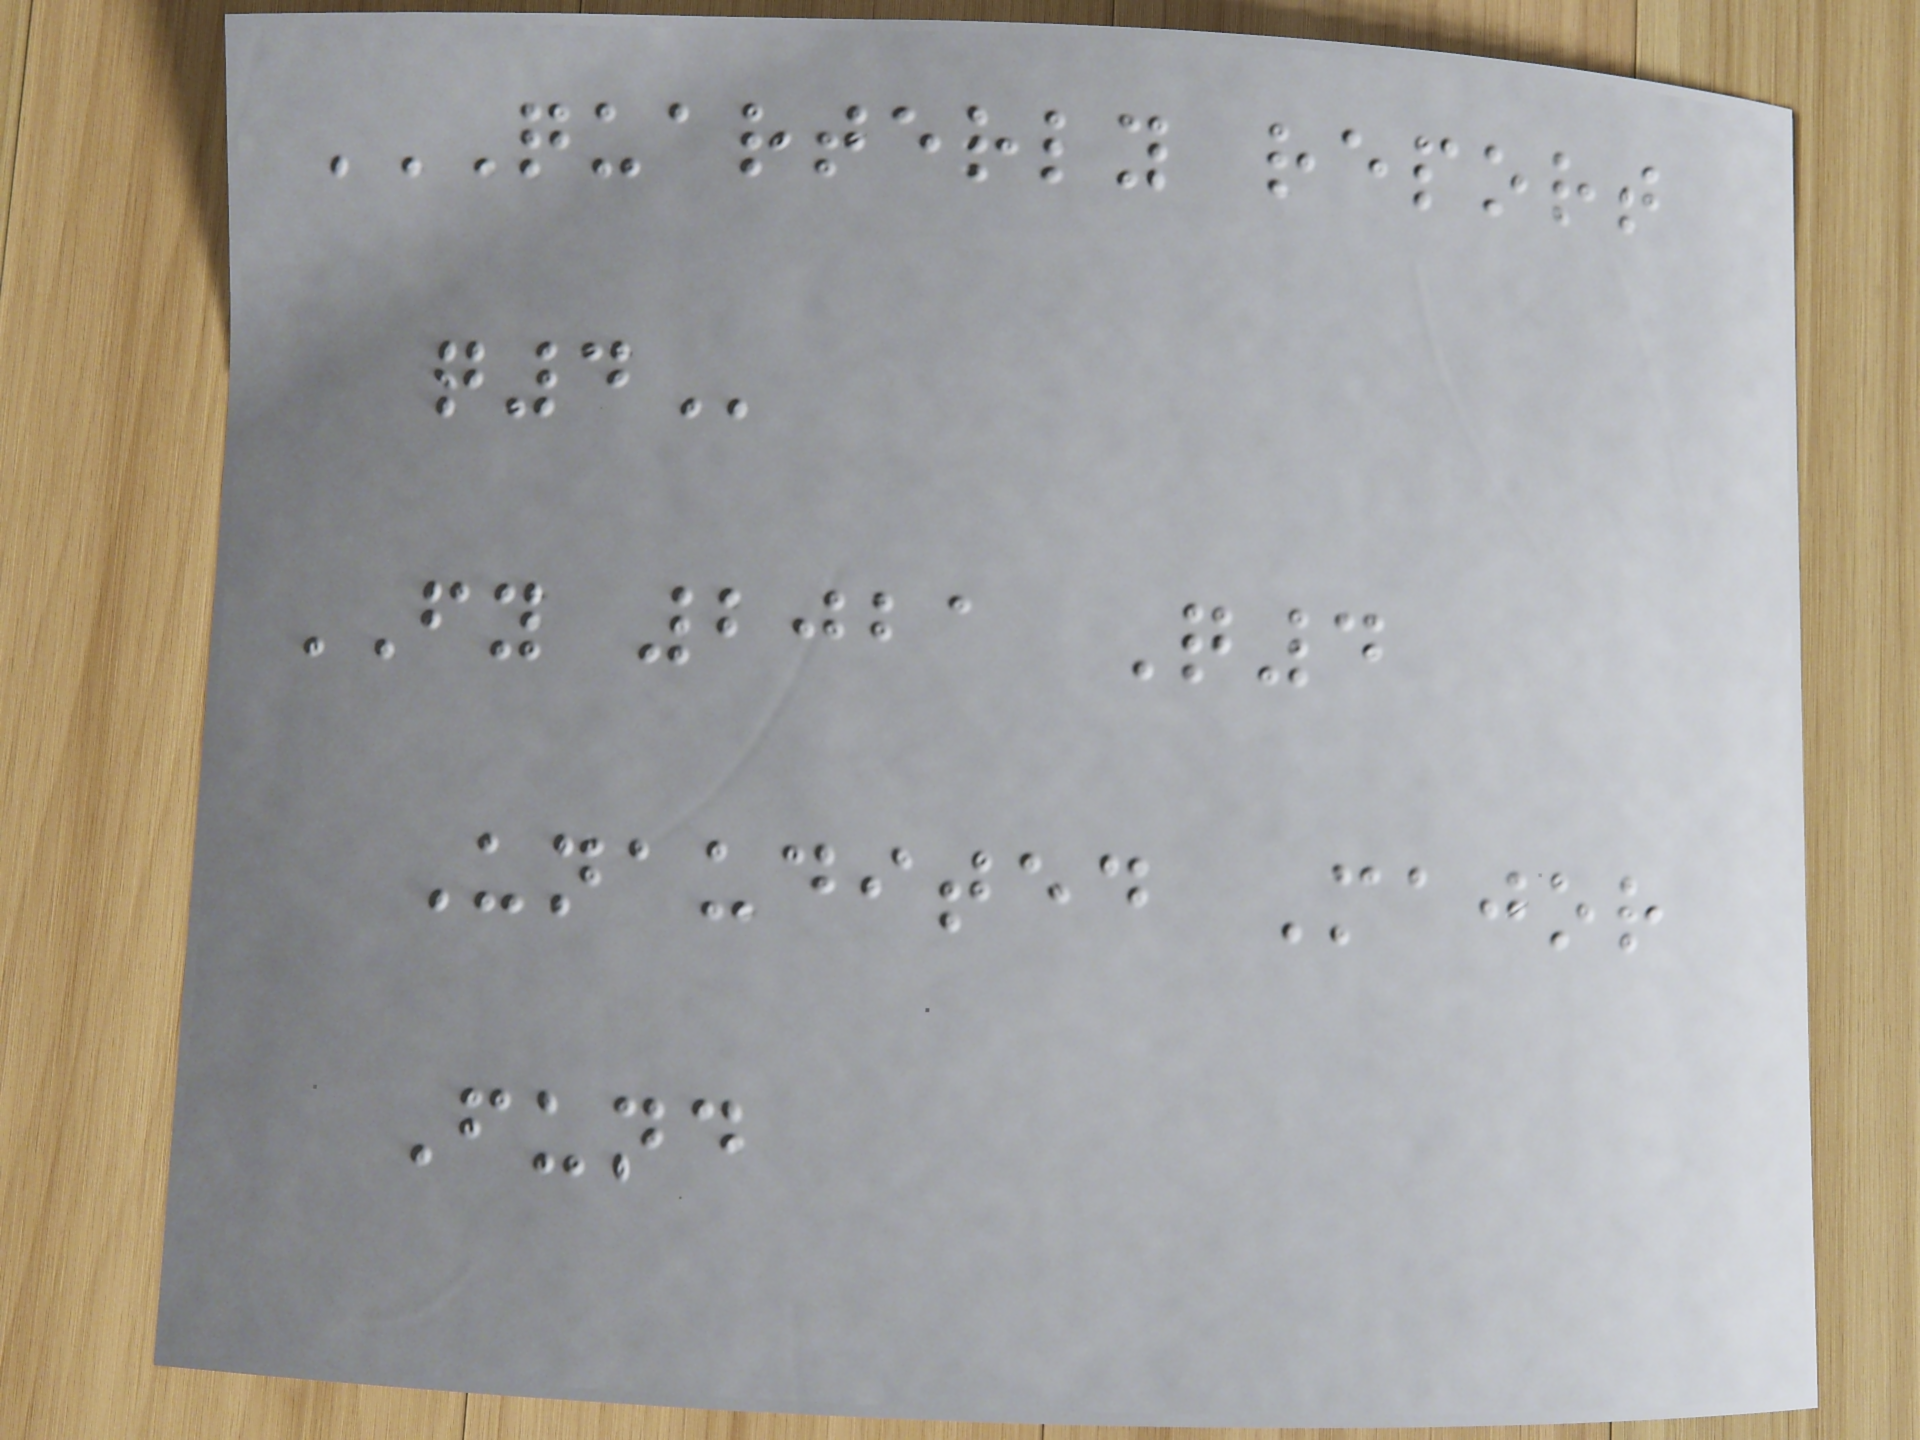QUARTERLY REPORT
Q4
FY 2021 Q4
Unaudited Major
Fund
